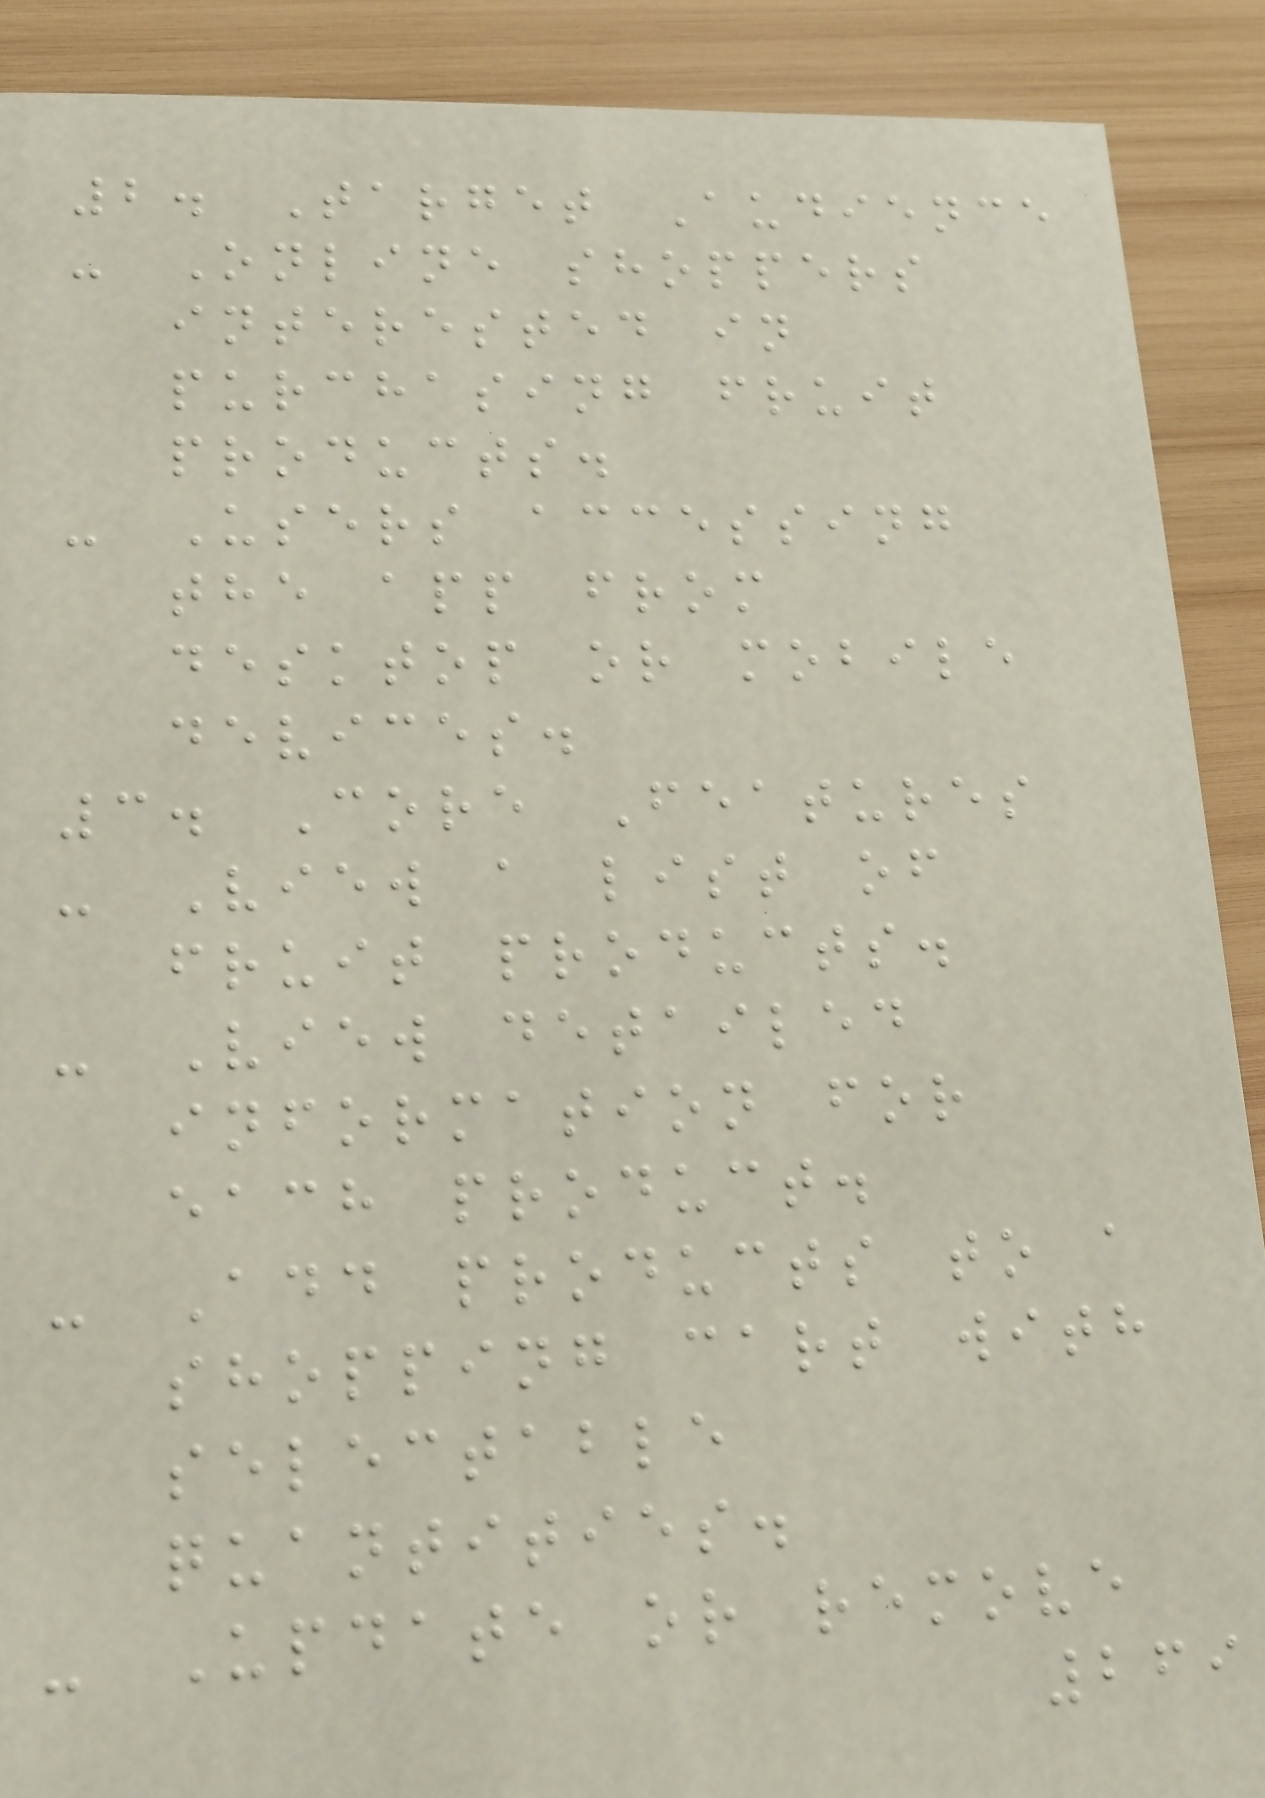2. Target Audience
- Online shoppers
interested in
purchasing fruit
products.
- Users accessing
the app from
desktop or mobile
devices.
3. Core Features
- View a list of
fruit products.
- View detailed
information for
each product.
- Add products to a
shopping cart with
selectable
quantities.
- Update or remove
269
